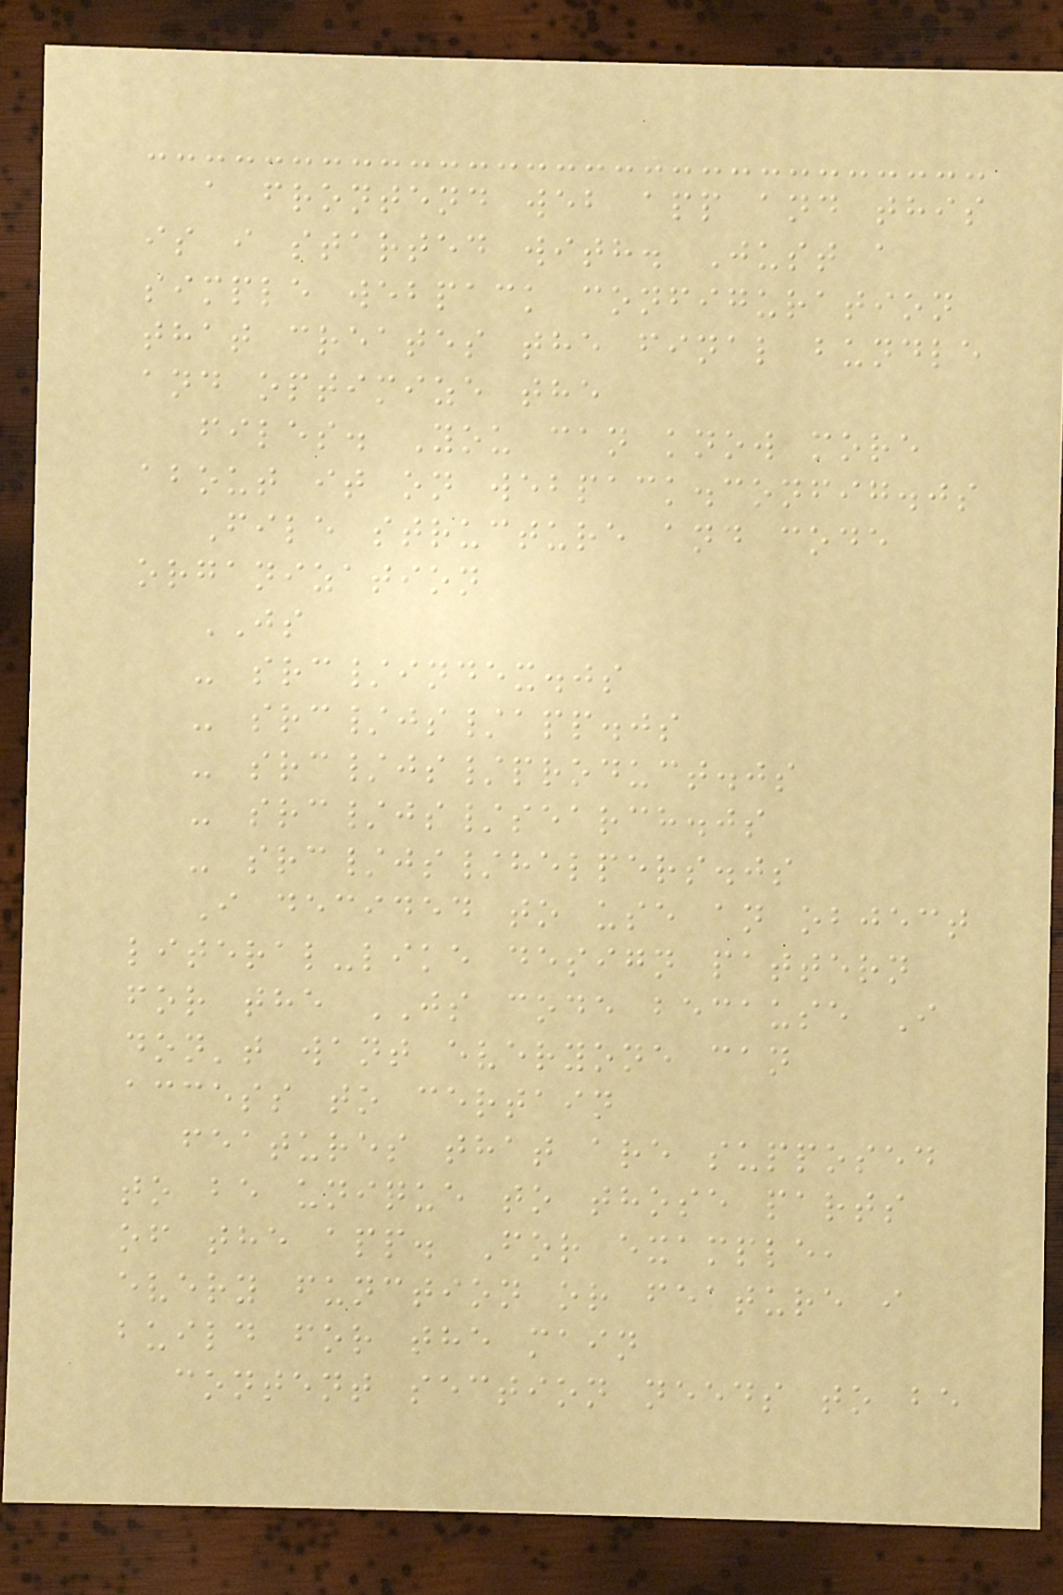a frontend web app and this
is i started with. Just a
simple webpack configuration
that creates the final bundle
and optimize the
files. You can know more
about it on webpack.config.js
File structure and code
organization
JS
- src/index.js
- src/js/app.js
- src/js/product.js
- src/js/search.js
- src/js/helpers.js
I decided to use an object
literal-like design pattern
for the JS code because I
don't want everyone can
access to certain
features that are supposed
to be unique to those parts
of the app. For example,
every function or feature i
build for the main
content section needs to be
